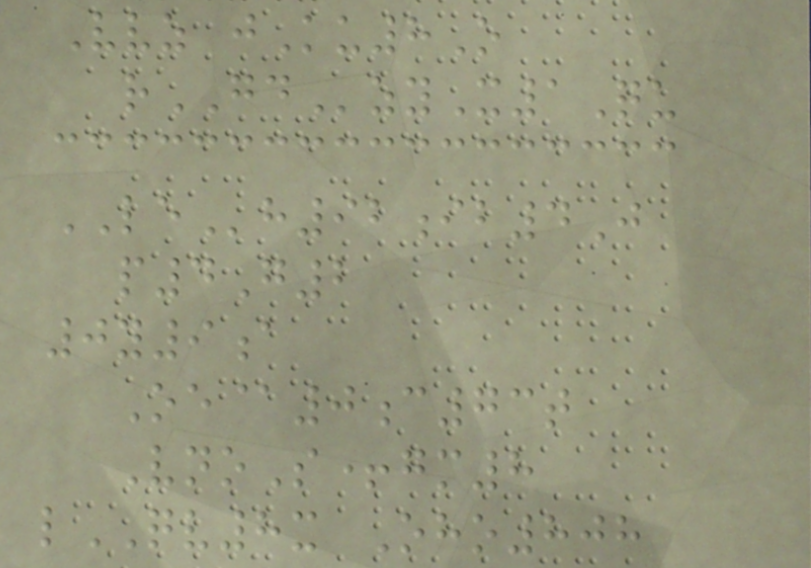Vvz jKu8O
rGDzyX1Qu
LEh92ib4J
p4G2
0y9a
Oe@0c73t
VnoS+gm8
lQV8x Oho808
